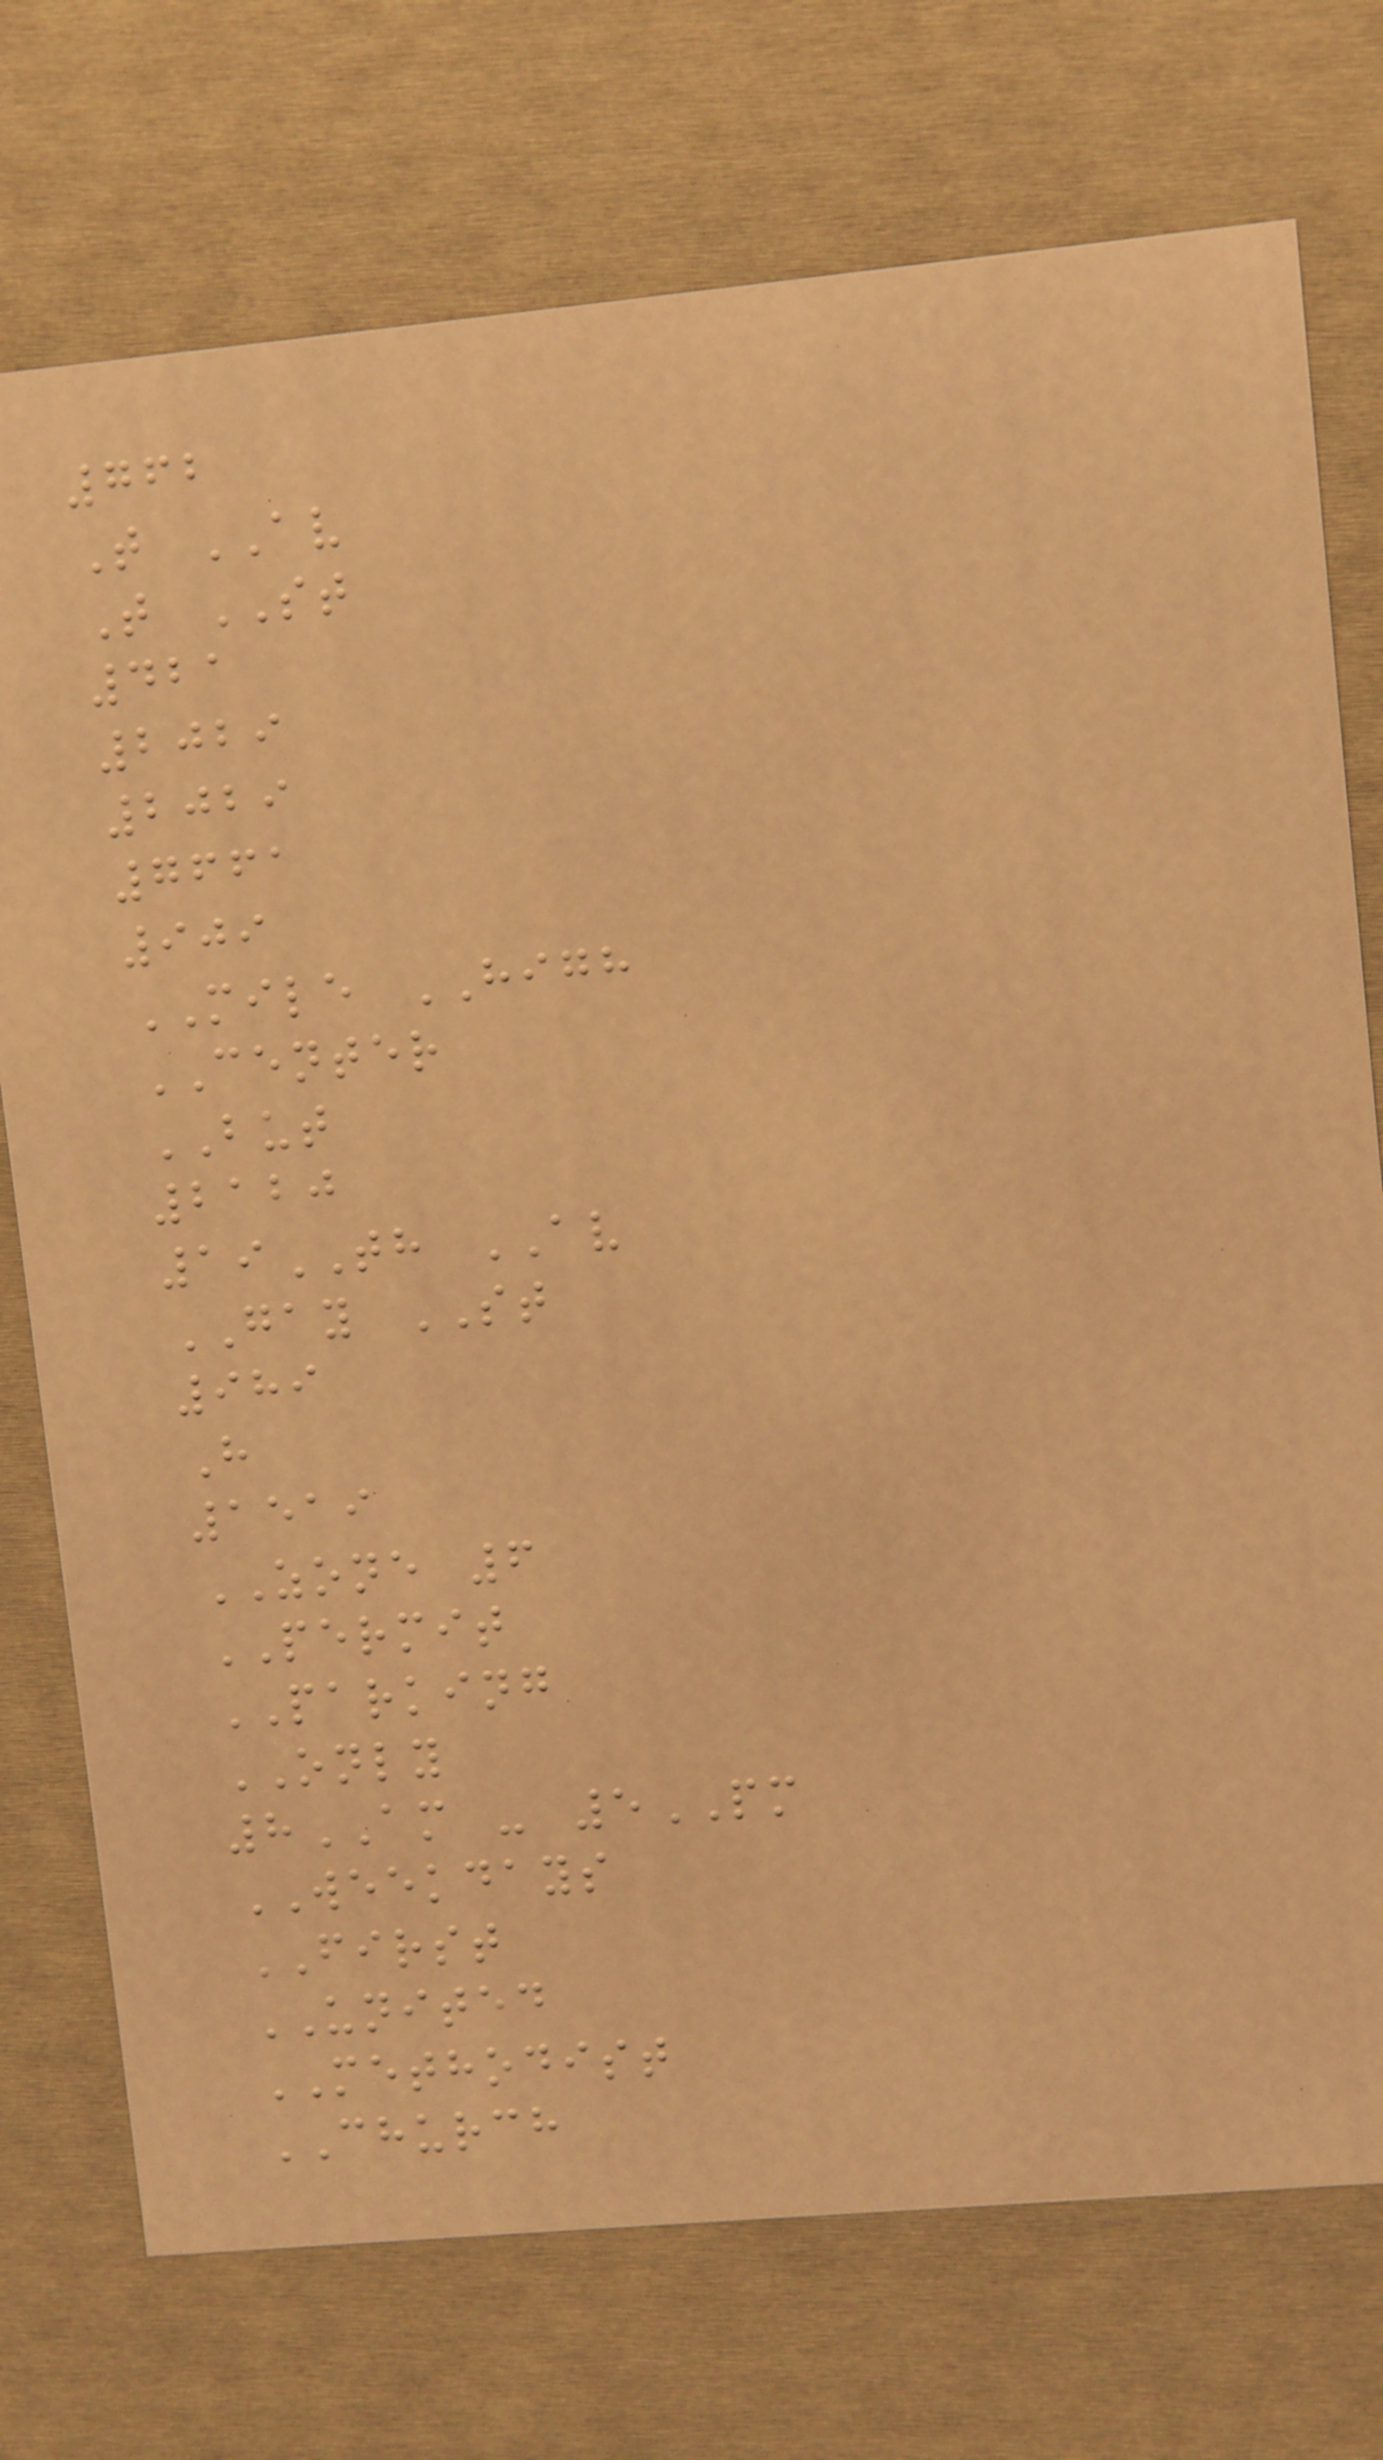762
T AV
T ST
421
2029
2029
7661
909
MILE HIGH
CENTER
BUT
2120
19TH AV
GAY ST
989
H
1519
ZONE 6
PERMIT
PARKING
ONLY
8AM - 5PM
WEEKDAYS
FIRST
UNITED
METHODIST
CHURCH
